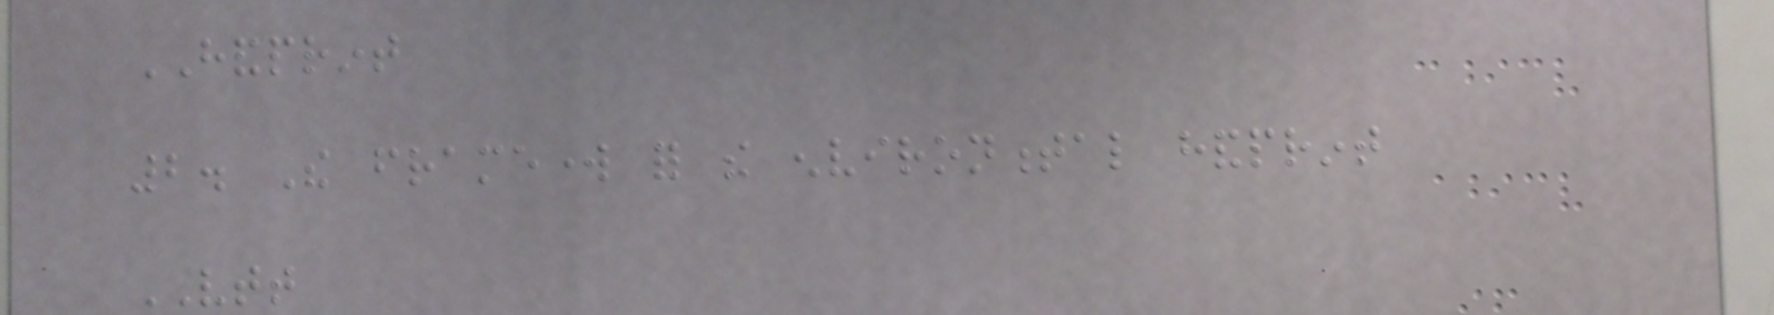HANDPRINT
2. The framework for the environmental handprint
VTT
